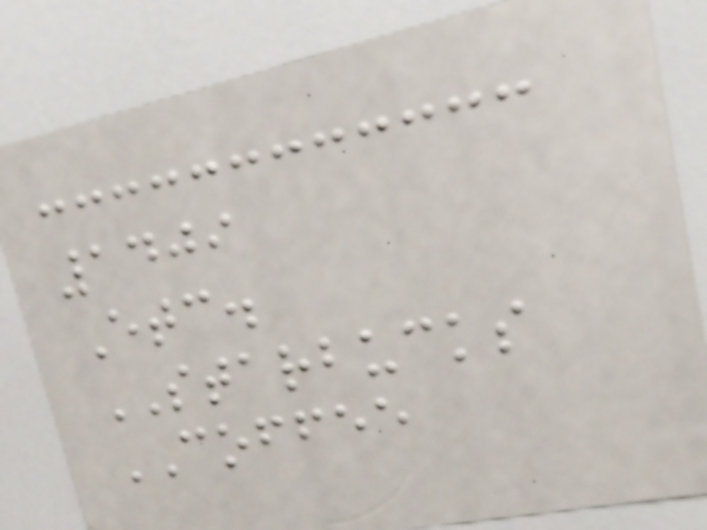1409
Etc.
STARBUCKS
COFFEE
